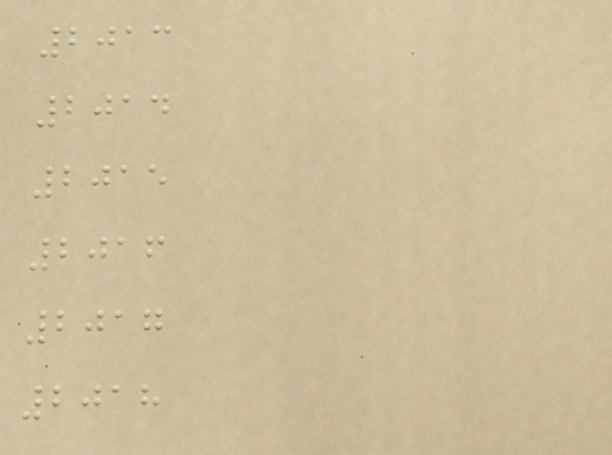2013
2014
2015
2016
2017
2018
